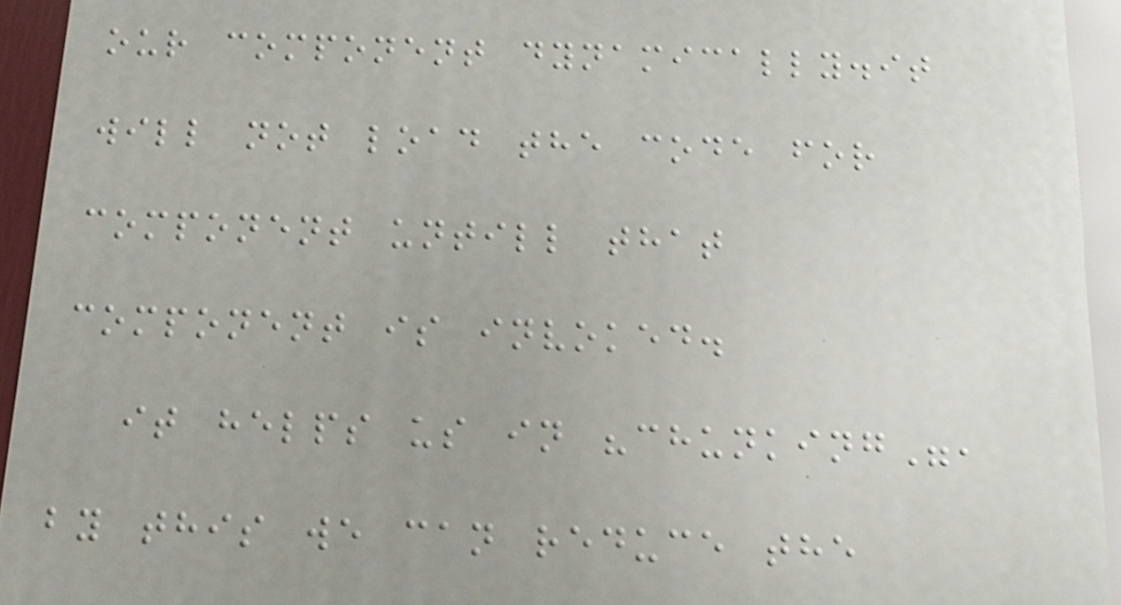our component dynamically.it
will not load the code for
component untill that
component is invoked.
it helps us in "chunking",
by this we can reduce the
